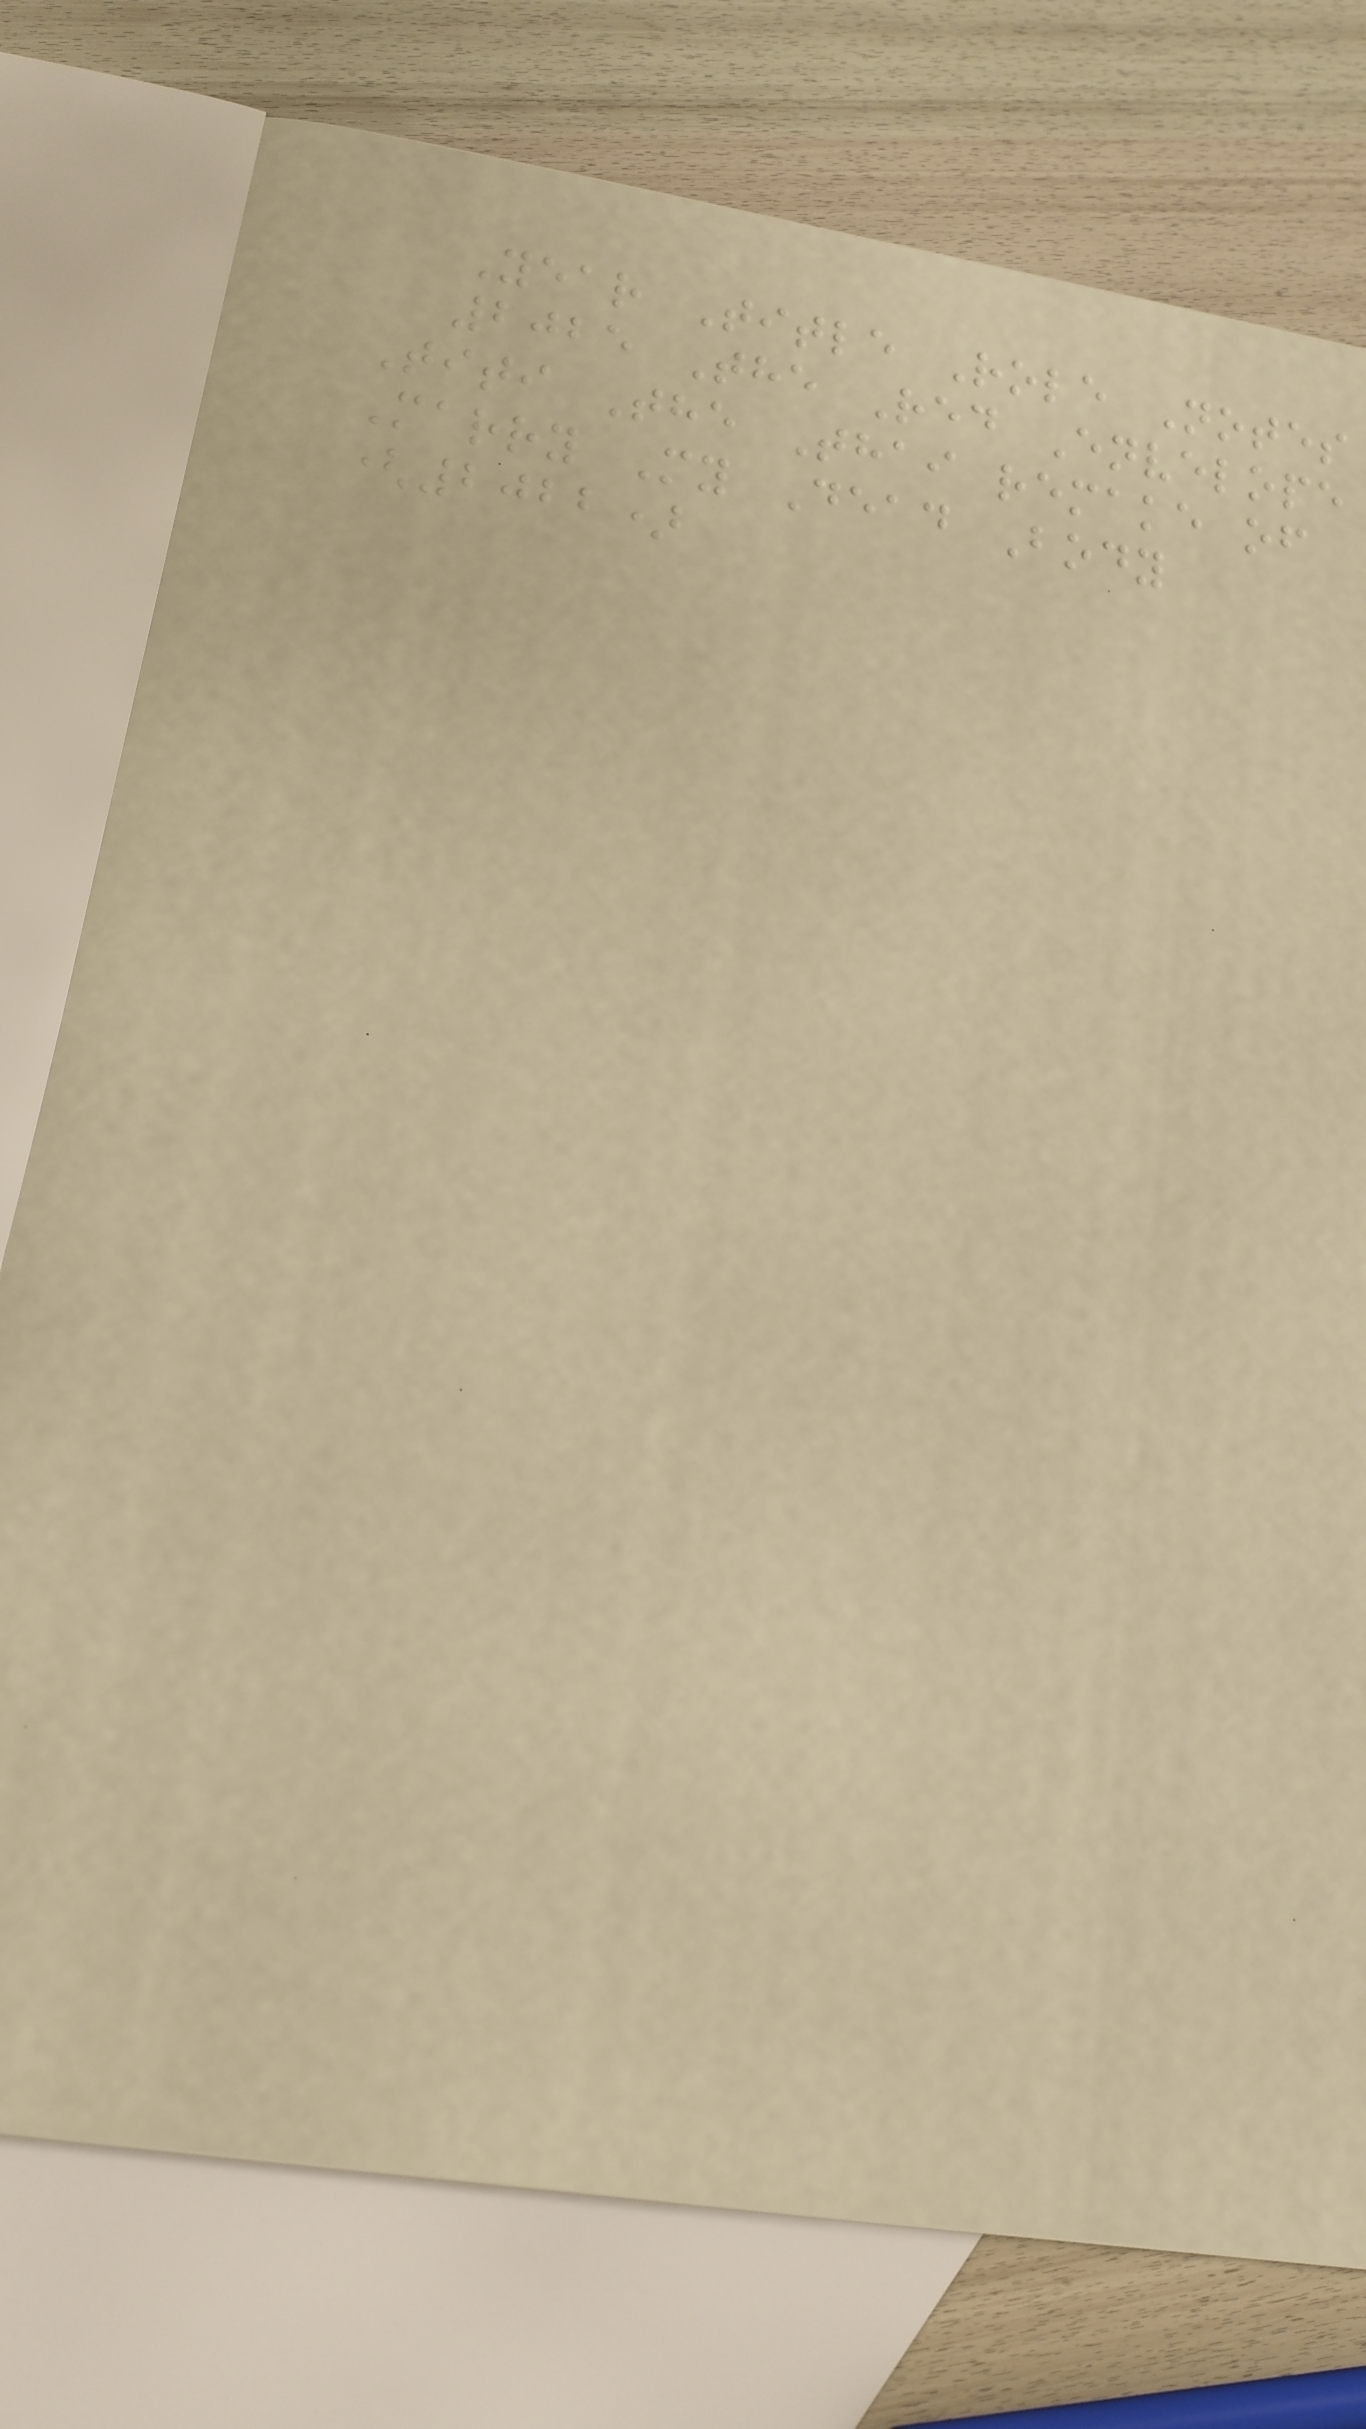Year Title Role Notes
2025 The Red Envelope
Titi The Thai remake of
Marry My Dead Body
(2022)
